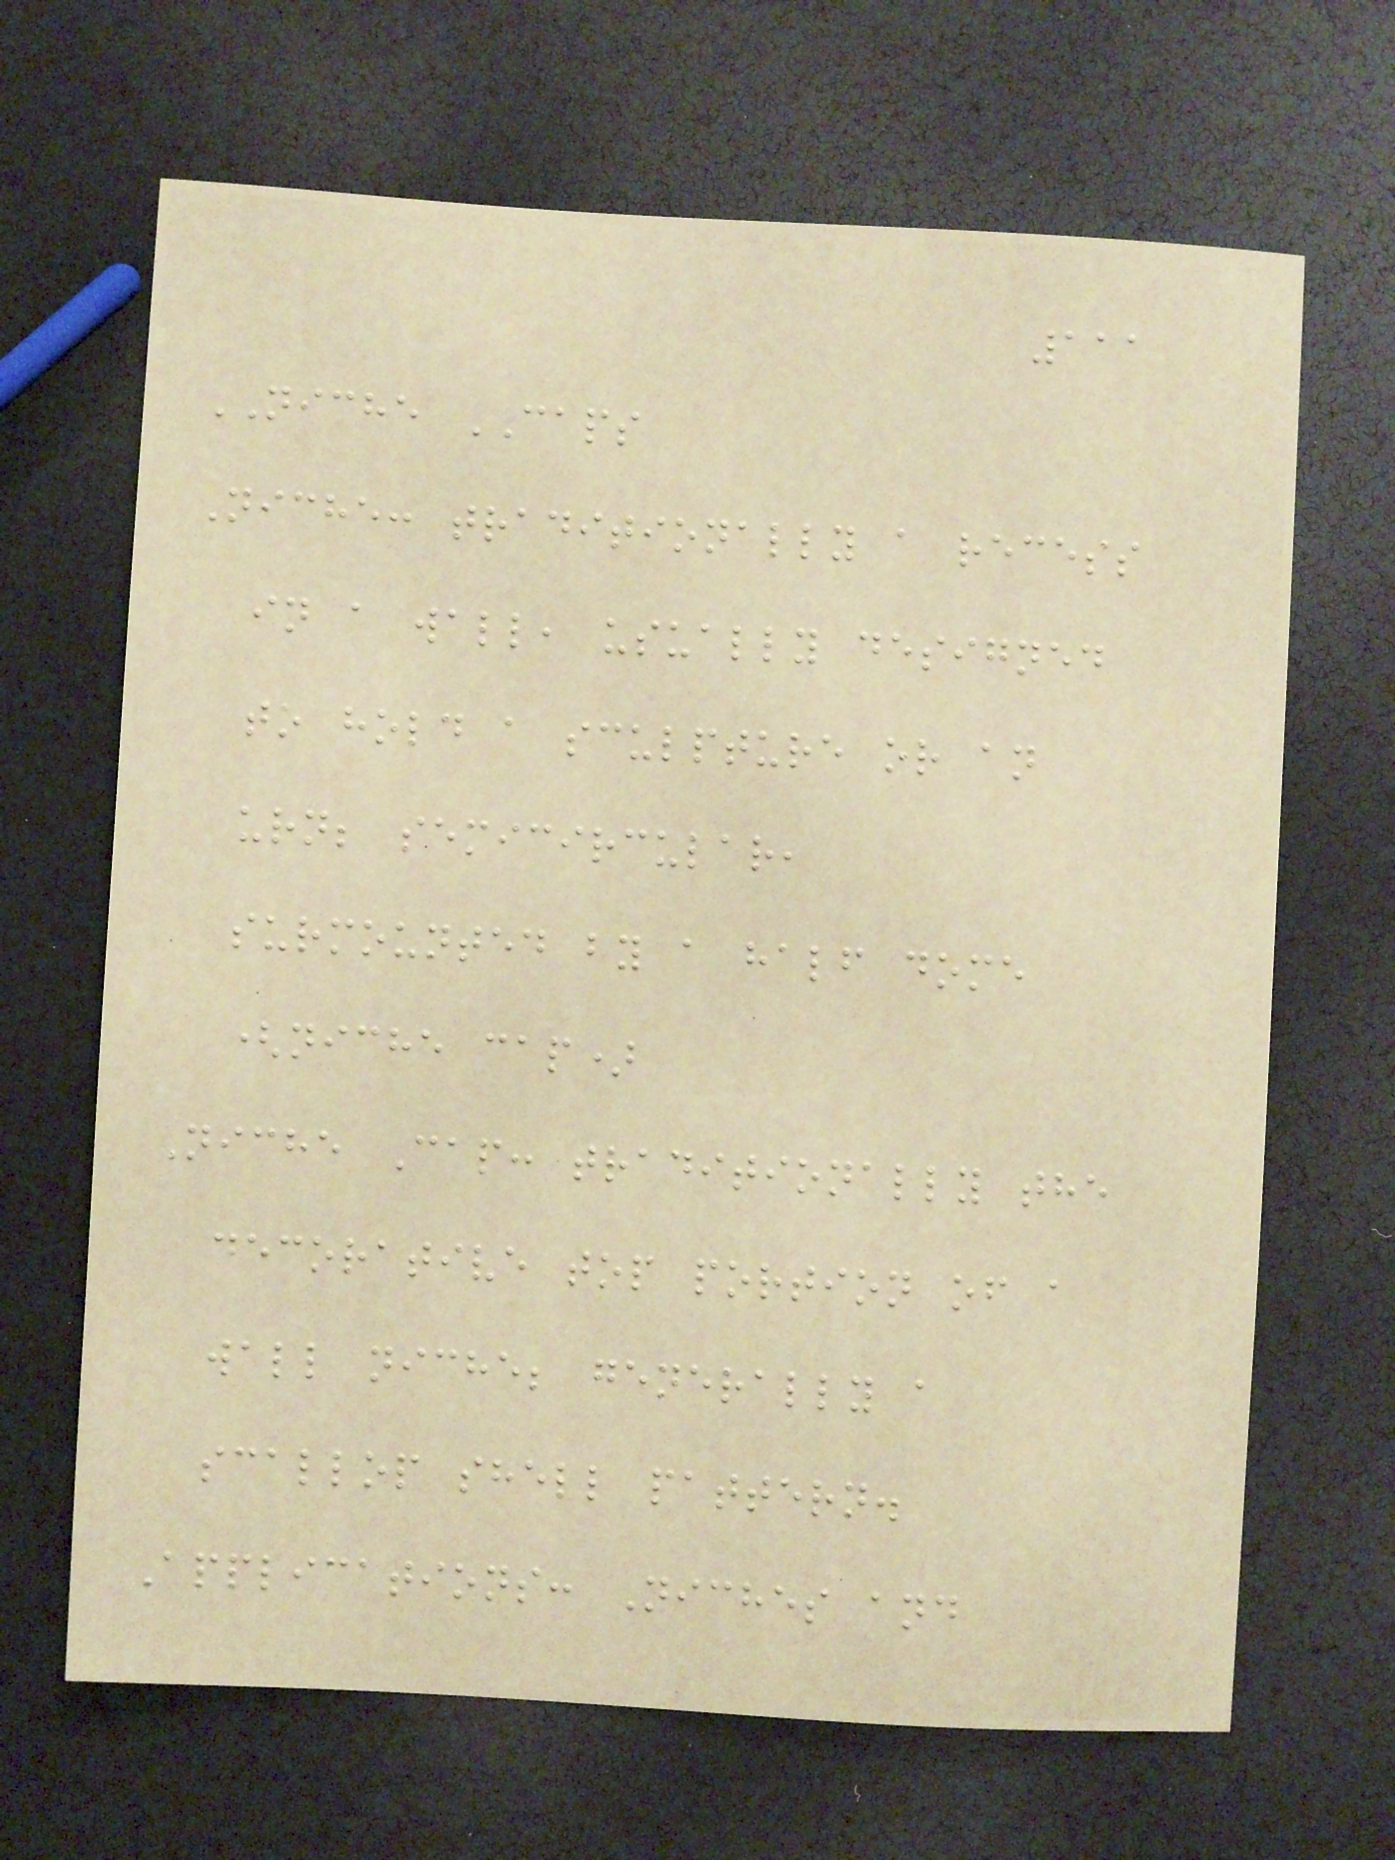111
NICHE CAPS
Niche: traditionally a recess
in a wall, usually designed
to hold a sculpture or an
urn; semicircular,
surmounted by a half dome
(niche cap)
Niche Cap: traditionally the
decorative top portion of a
wall niche; generally a
scallop shell pattern.
Applications: Niches and
